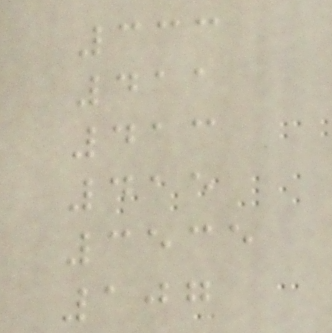333
411
413
415
3535
107
